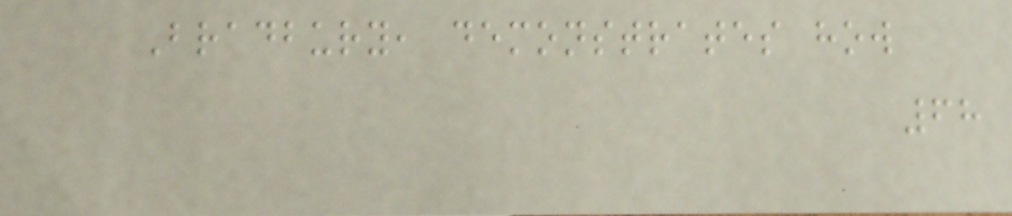Bradbury, demonstrates how
68
